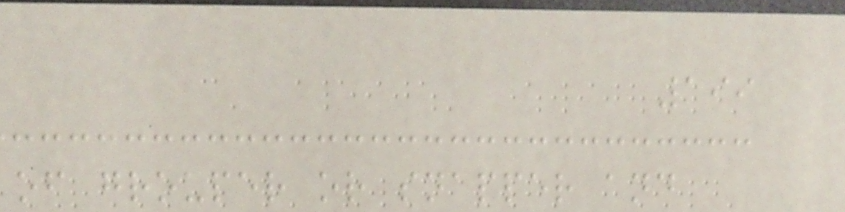199
of grouper or snapper and
